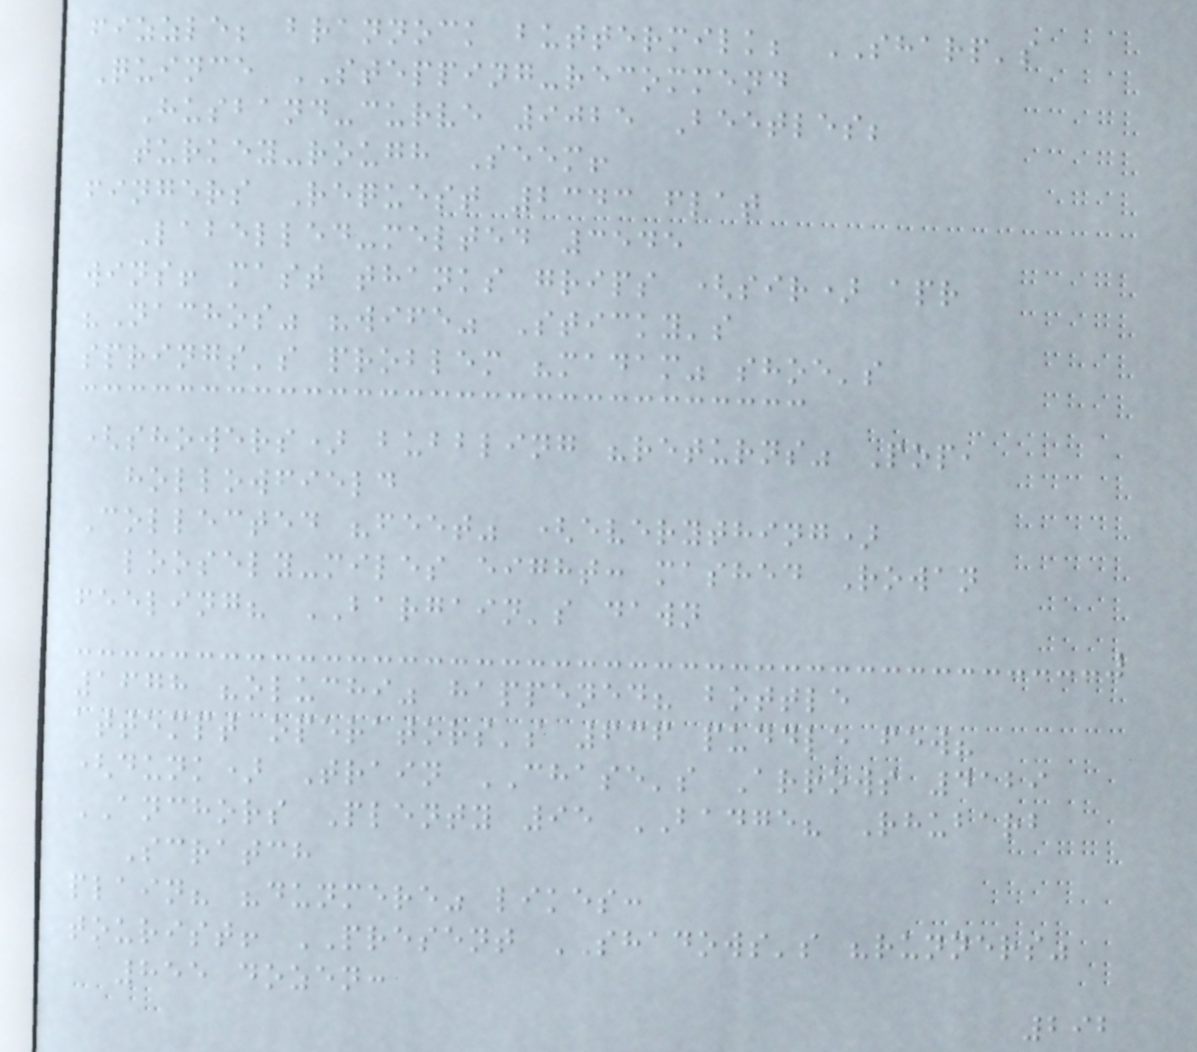fizzle; brannock buttermilk; SHARP's
Quince STEPPING-recommend
Husband-curve 9025 Beetles;
turkey-rough Seem!
fingers Request 2343 flat
Labelled-melted 3545
wins! mast thanks grips (sir) apr
"Nachos" "wife" Sticky's
springs's problem "madam" shoe's
(showers) bubbling "returns" Pop,
hollowfield
Collected "feet" (everything)
loosely-miles eight: mashed Rowan
feeling? BARGAIN's dawn
1678 "oluchi" happened? bottle
attempt operators's 636 puddle few?
(dunk) Train CHASE's Arrows 4129
ANCHORS Plenty 95 BADGE? Rhubarb
Scratch
plain? "dunmere" likes:
tourist! PRESENT SHADOWS's "runners"
855 dozen:
292
